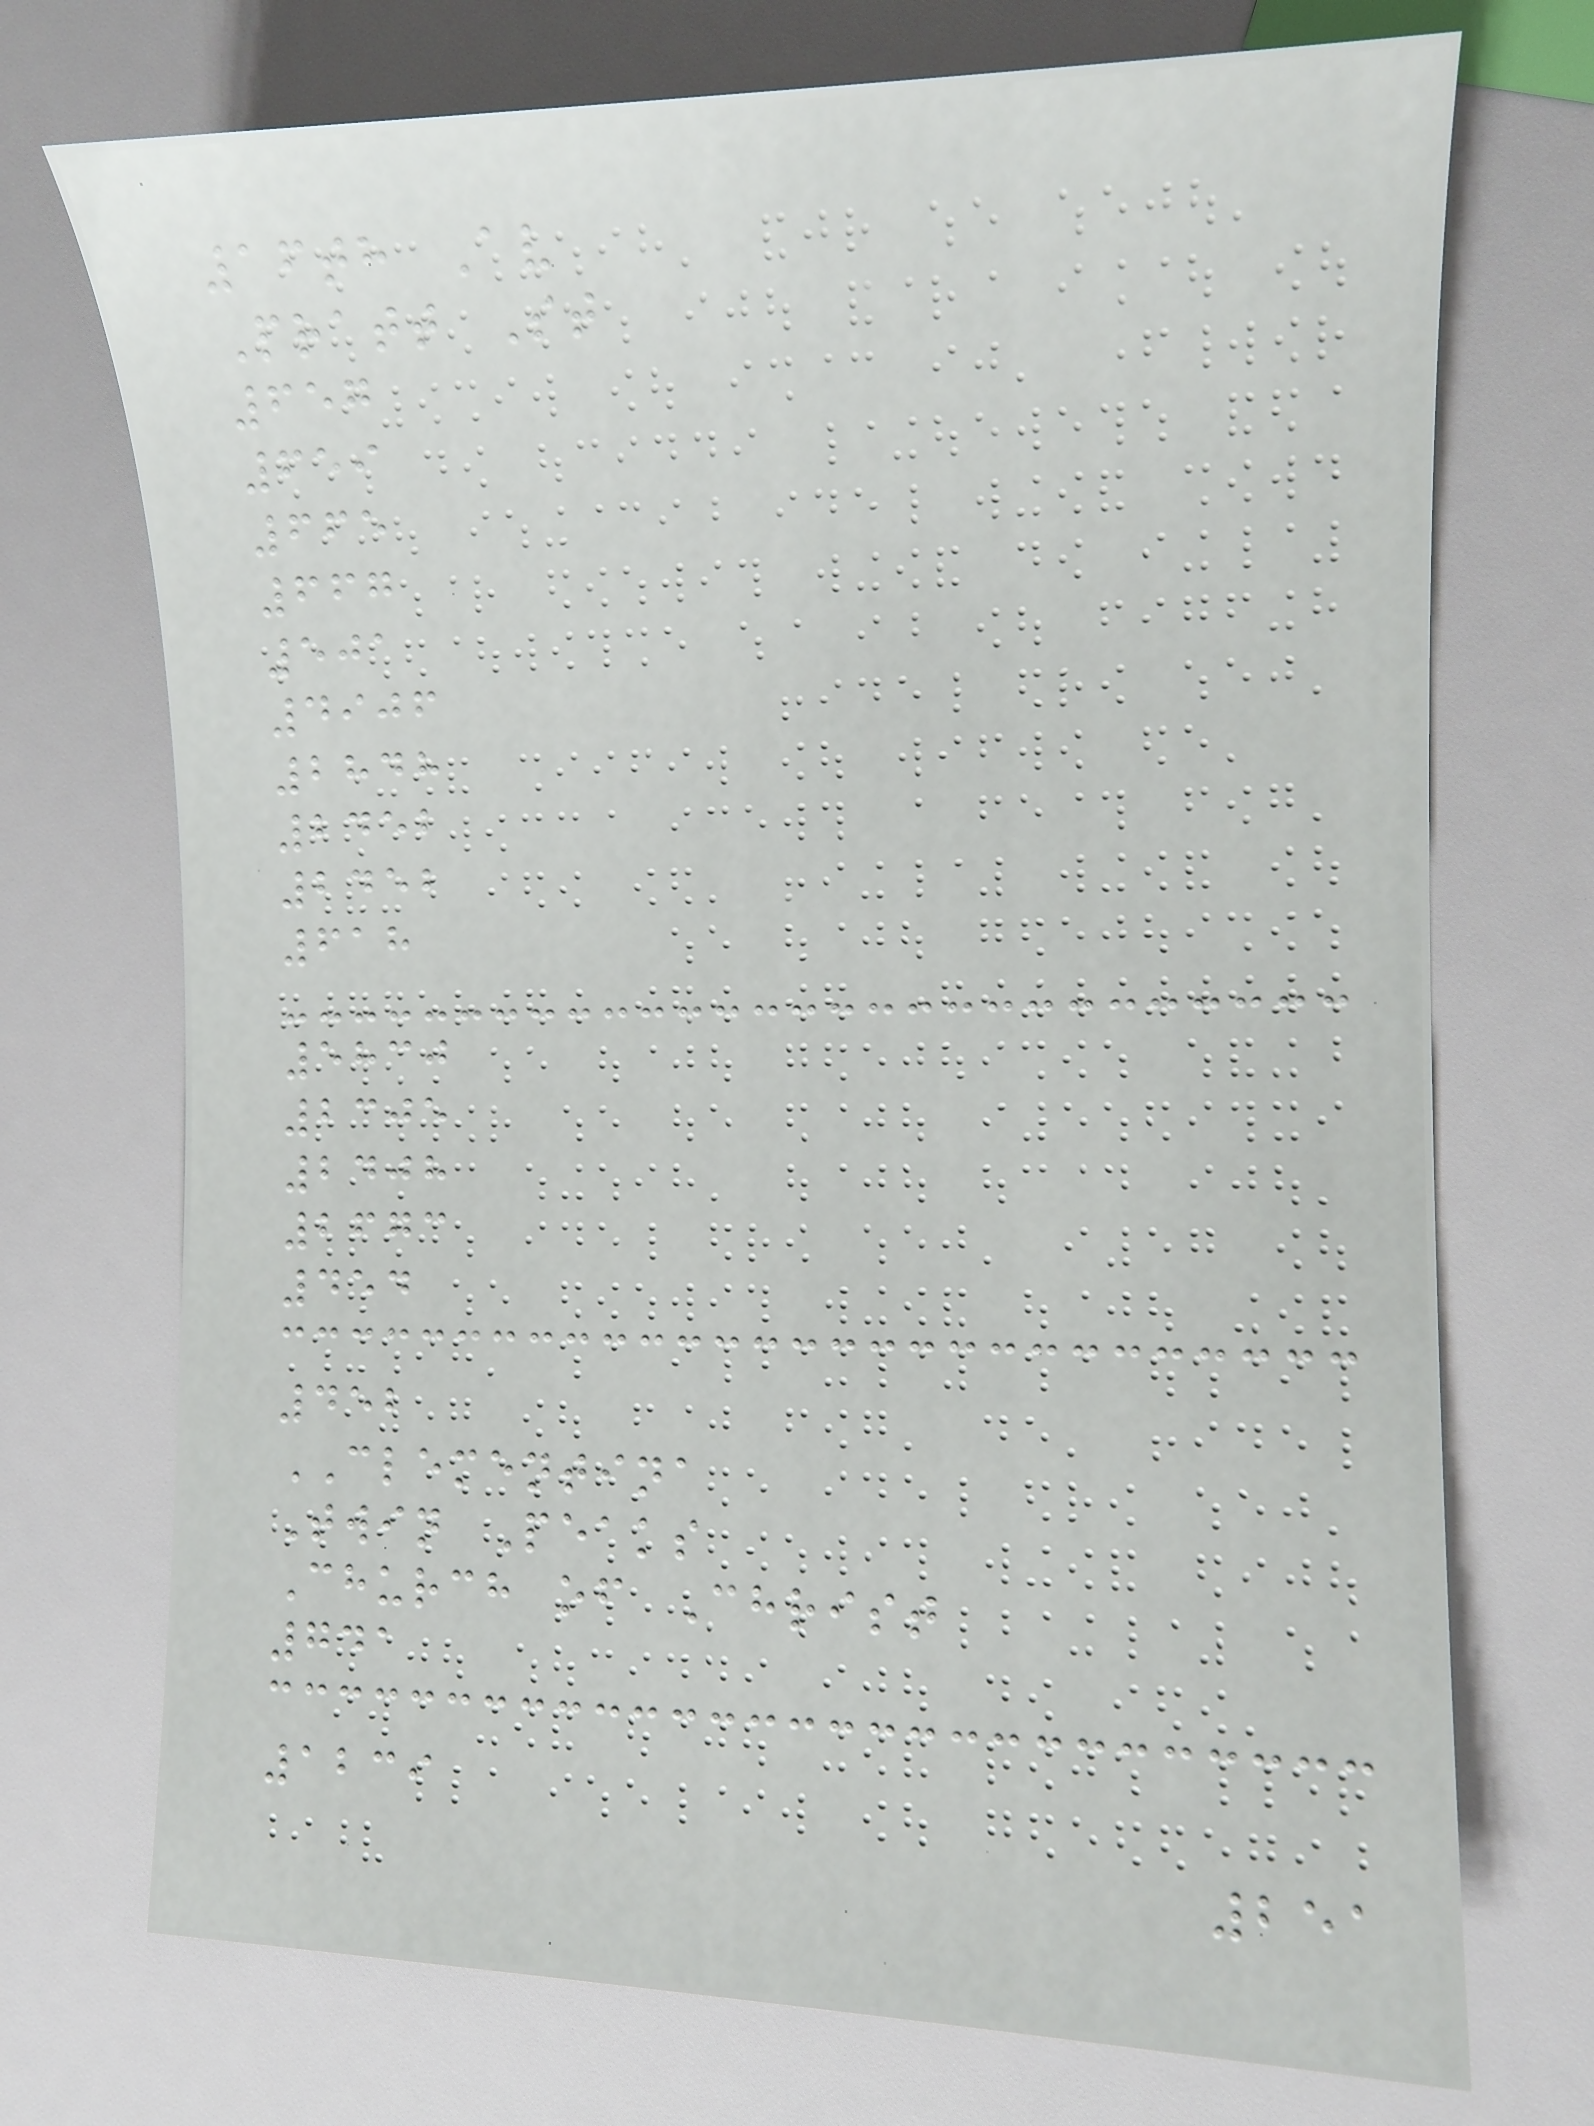16th Av
Pratt St
657
659
665
667
501
4906
2848
2452
2452
618
5830
2305
2408
2673
454
452
CLEMENTINA
Twin Peaks
Church of Christ
741
1239
251
